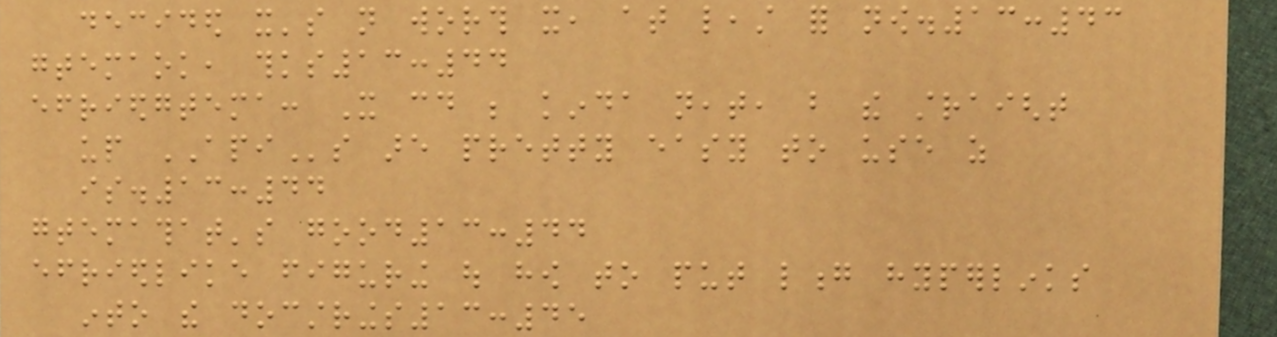decided it's not worth it, at least for now.13:43
gtemaok, thks13:44
efriedgtema: It could be kinda neat, but the straight
up APIs are pretty easy to use as
is.13:44
gtemathat's good13:44
efriedlike figuring out how to put long hyperlinks
into the docstrings13:45
